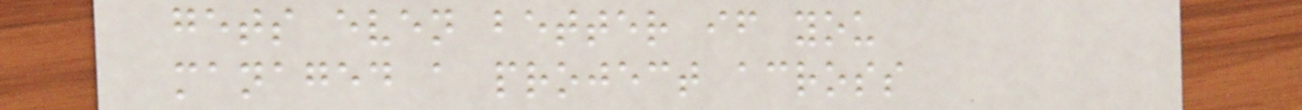gets even better if you
managed a project across
